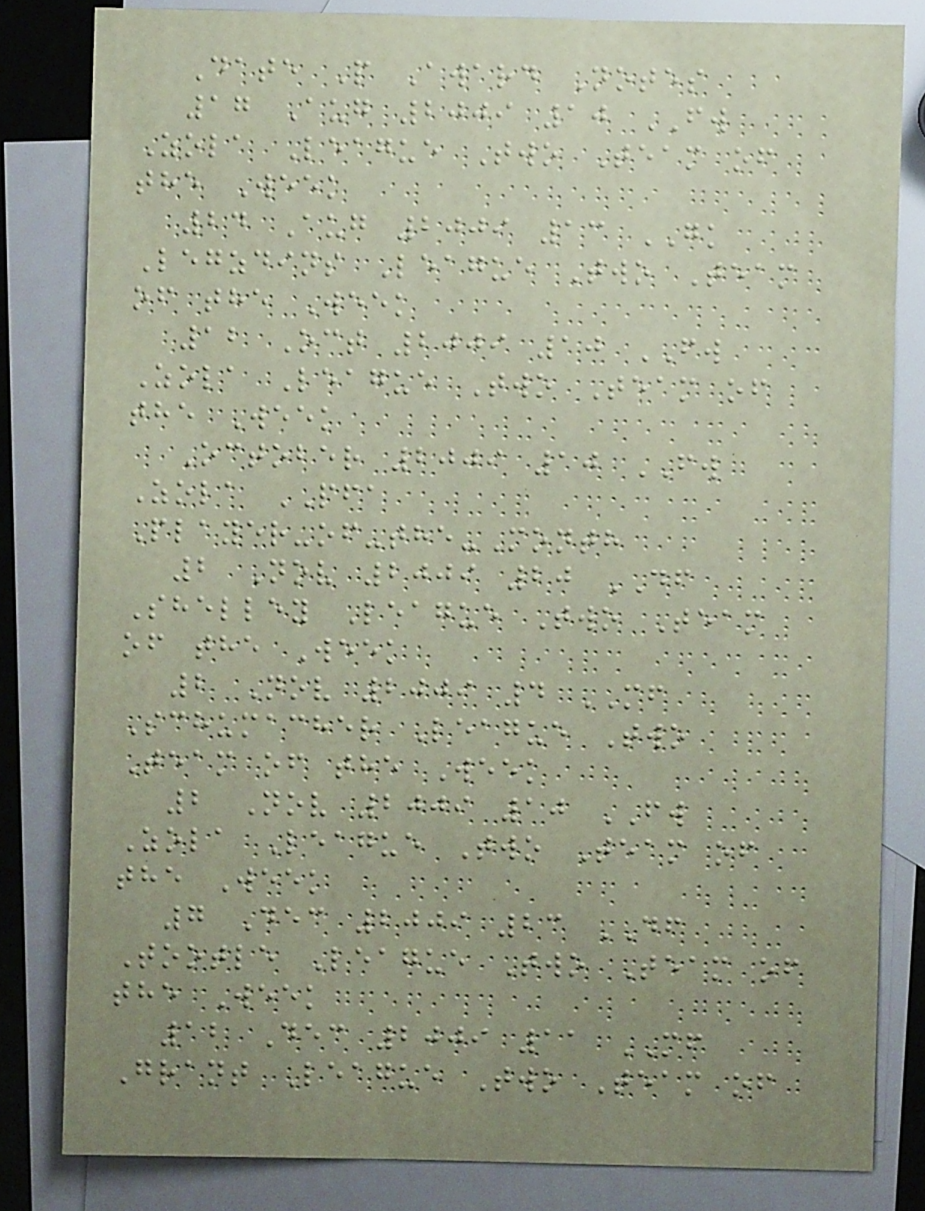Date P Award Notes
17 Aug 2009 10 FW
Zola League Two Team of
the Week
24 Aug 2009 13 GK
Legzdins League Two Team
of the Week
12 Oct 2009 10 FW
Zola League Two Team of
the Week
October 2009 10 FW
Zola PFA
Player-of-the-Month
2 Nov 2009 20 DF
Shelley League Two Team
of the Week
2 Nov 2009 4 MF
Schumacher League Two
Team of the Week
2 Nov 2009 10 FW
Zola League Two Team of
the Week
7 Dec 2009 23 DF
Tootle League Two Team of
the Week
12 Dec 2009 11 MF
Grant League Two Team of
